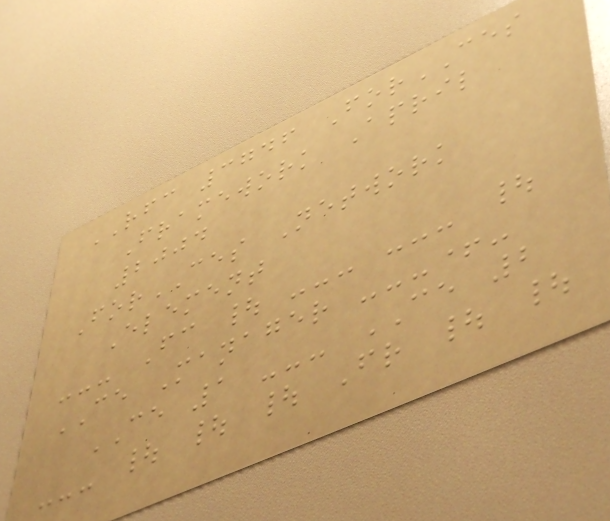RFC 3746 ForCES
Framework April
2004
ForCES Network
Element
--- Fc | --- --- |
CE Manager ---+-
CE 1 --- CE 2
--- | | | Fr | |
